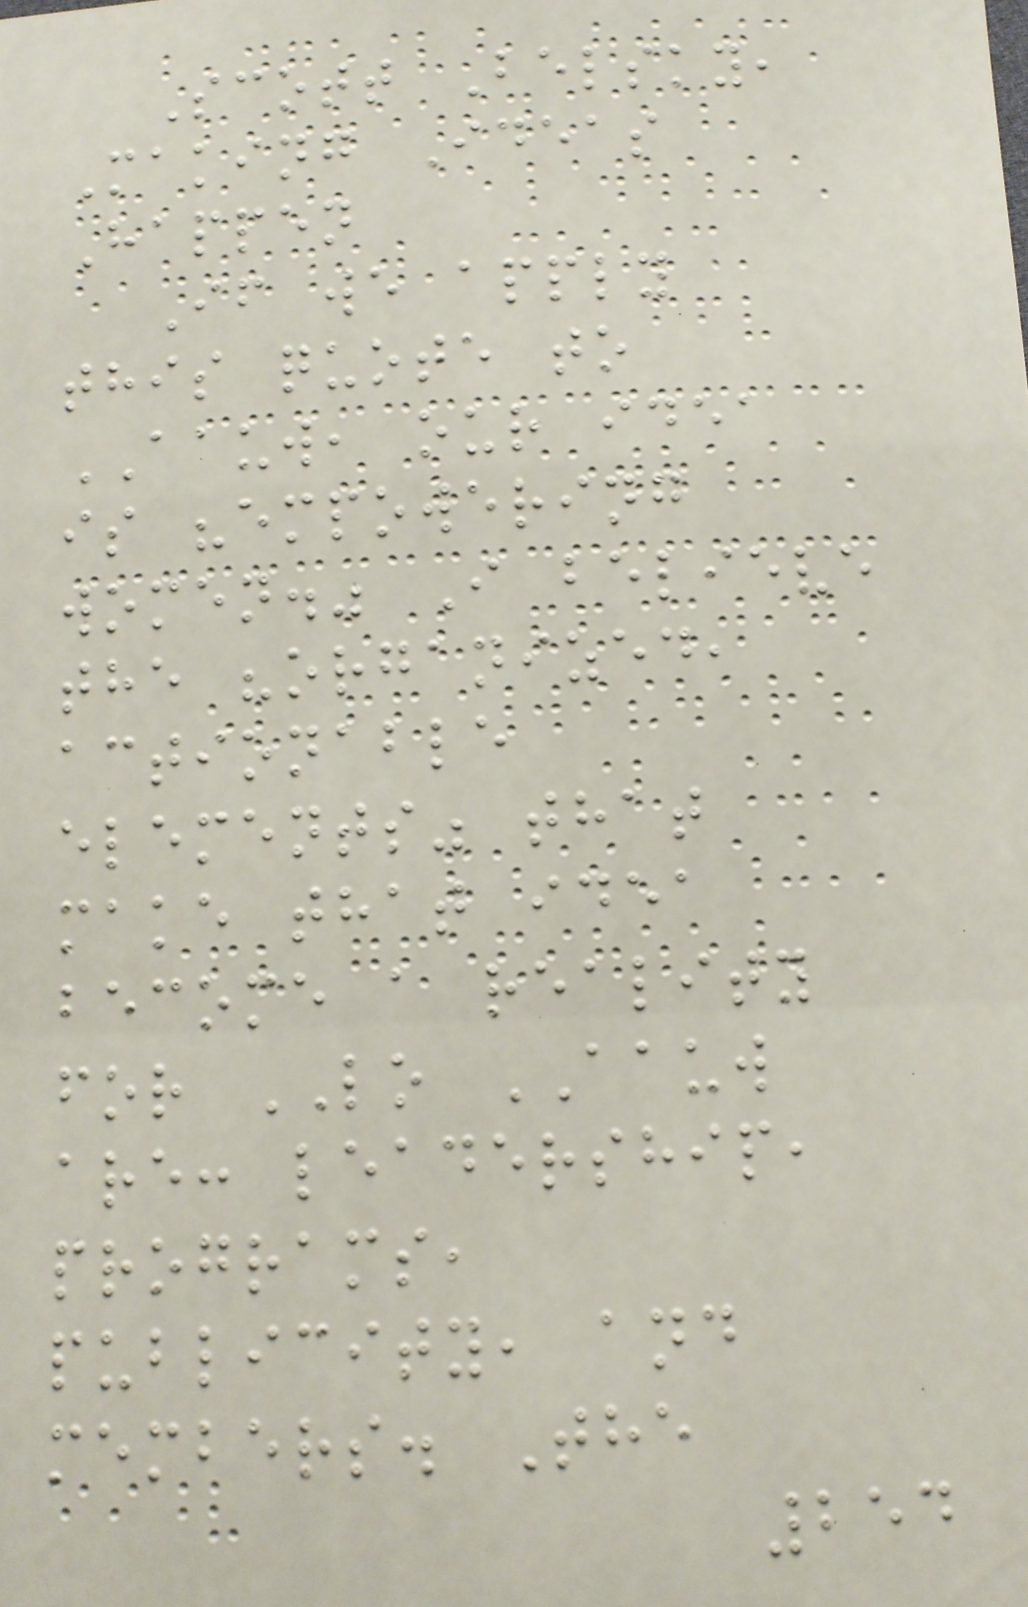Scott Belsky,
Making Ideas
Happen
If we apply
this quote to
AAUW, our idea
is "empowering
women." I believe
the "organized,
actionable
elements" that
make that idea
become a reality
for LO AAUW
are: leadership,
programs,
publicity, and
members. The
254
